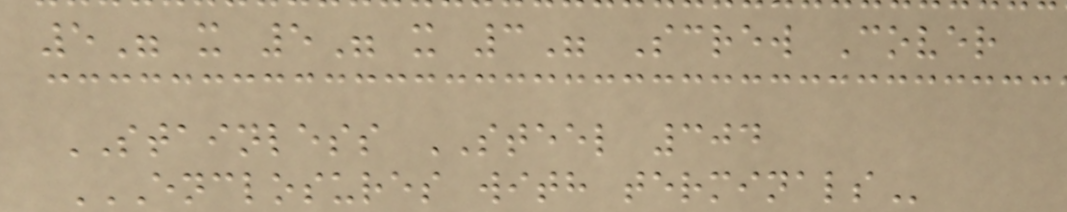5" x 5" x 3" Screw Cover
STAINLESS STEEL 304
ENCLOSURES WITH TERMINALS
